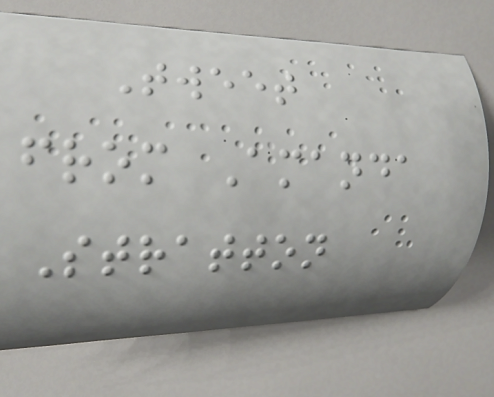Tweet
from Amanda
Stratton
